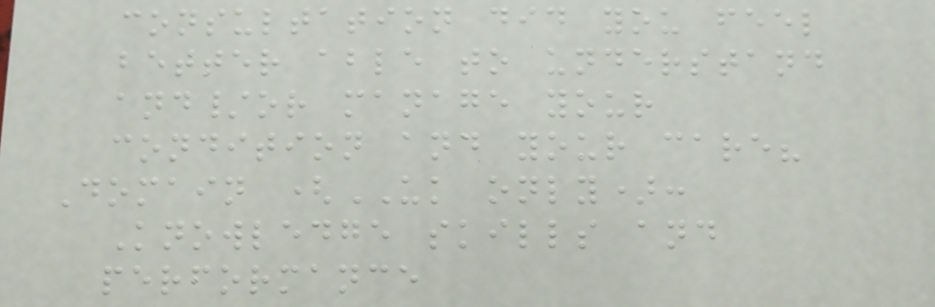consultation did you feel
better able to understand
and/or manage your
condition and your care?
Domain (UK only):
Knowledge skills and
performance
